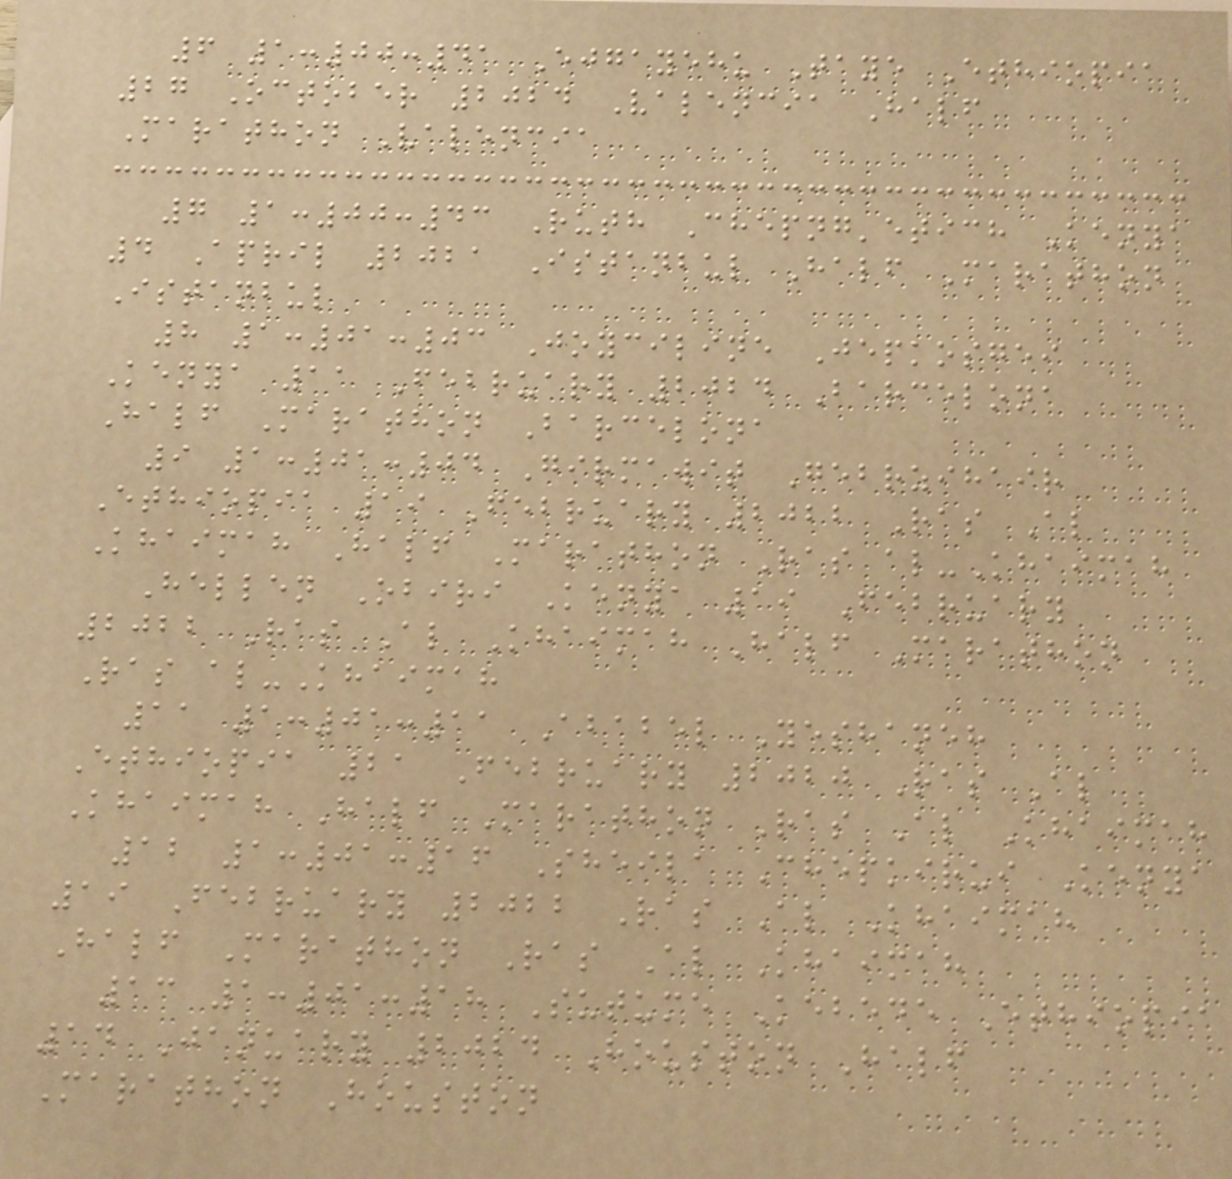6 1:00:41 Ejgayehu Taye Ethiopia
27 October 2024 Valencia Half
Marathon Valencia
7 1:00:43 Ruth Chepng'etich Kenya
4 April 2021 Istanbul Half Marathon
Istanbul
8 1:01:03 Joyciline Jepkosgei
Kenya 11 February 2024 Barcelona
Half Marathon Barcelona
9 1:01:04 Girmawit Gebrzihair
Ethiopia 19 February 2022 Ras Al
Khaimah Half Marathon Ras al-Khaimah
Hellen Obiri Kenya 19 February
2022 Ras Al Khaimah Half Marathon
Ras al-Khaimah
11 1:01:11 Ababel Yeshaneh
Ethiopia 21 February 2020 Ras Al
Khaimah Half Marathon Ras Al Khaimah
12 1:01:16 Sheila Chepkirui Kenya
19 February 2022 Ras Al Khaimah
Half Marathon Ras Al Khaimah
13 1:01:18 Sutume Kebede Ethiopia
14 January 2024 Houston Half
Marathon Houston
